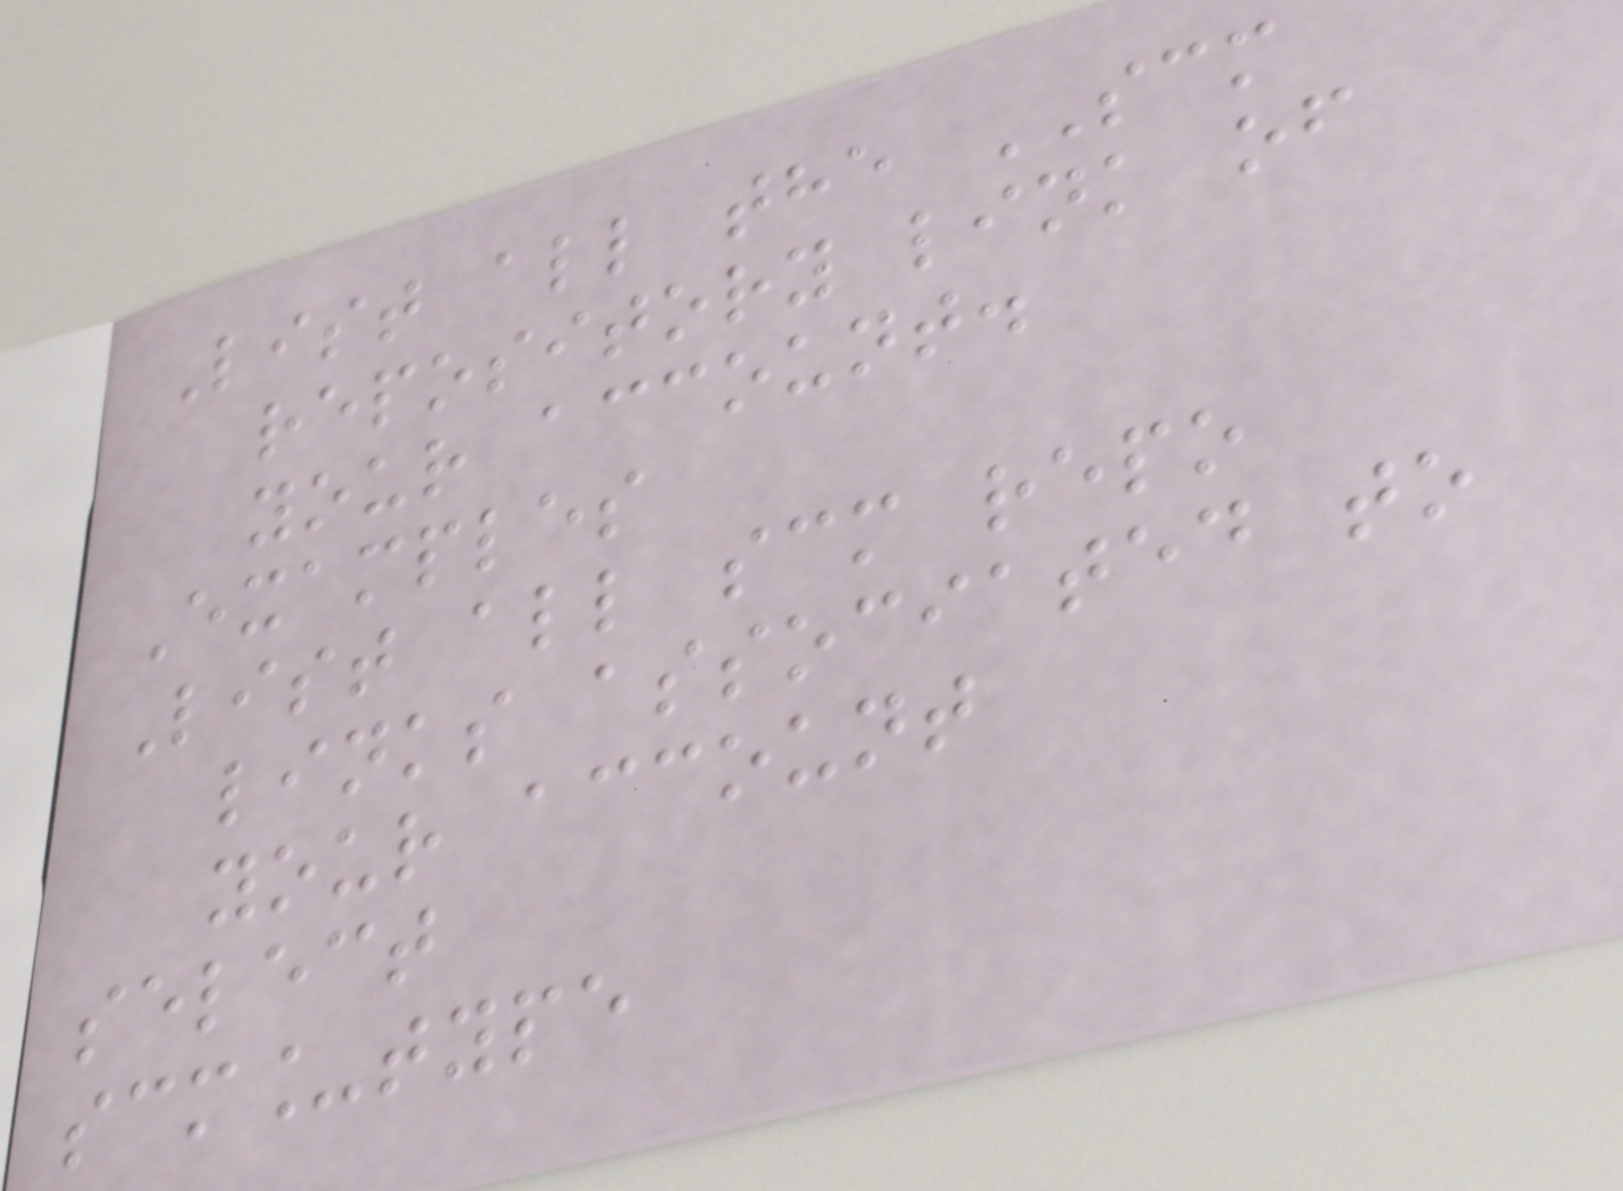List all the SCM
repository link of
your account.
Examples
List all scm repo
links associated to
your account
select
scm_type
